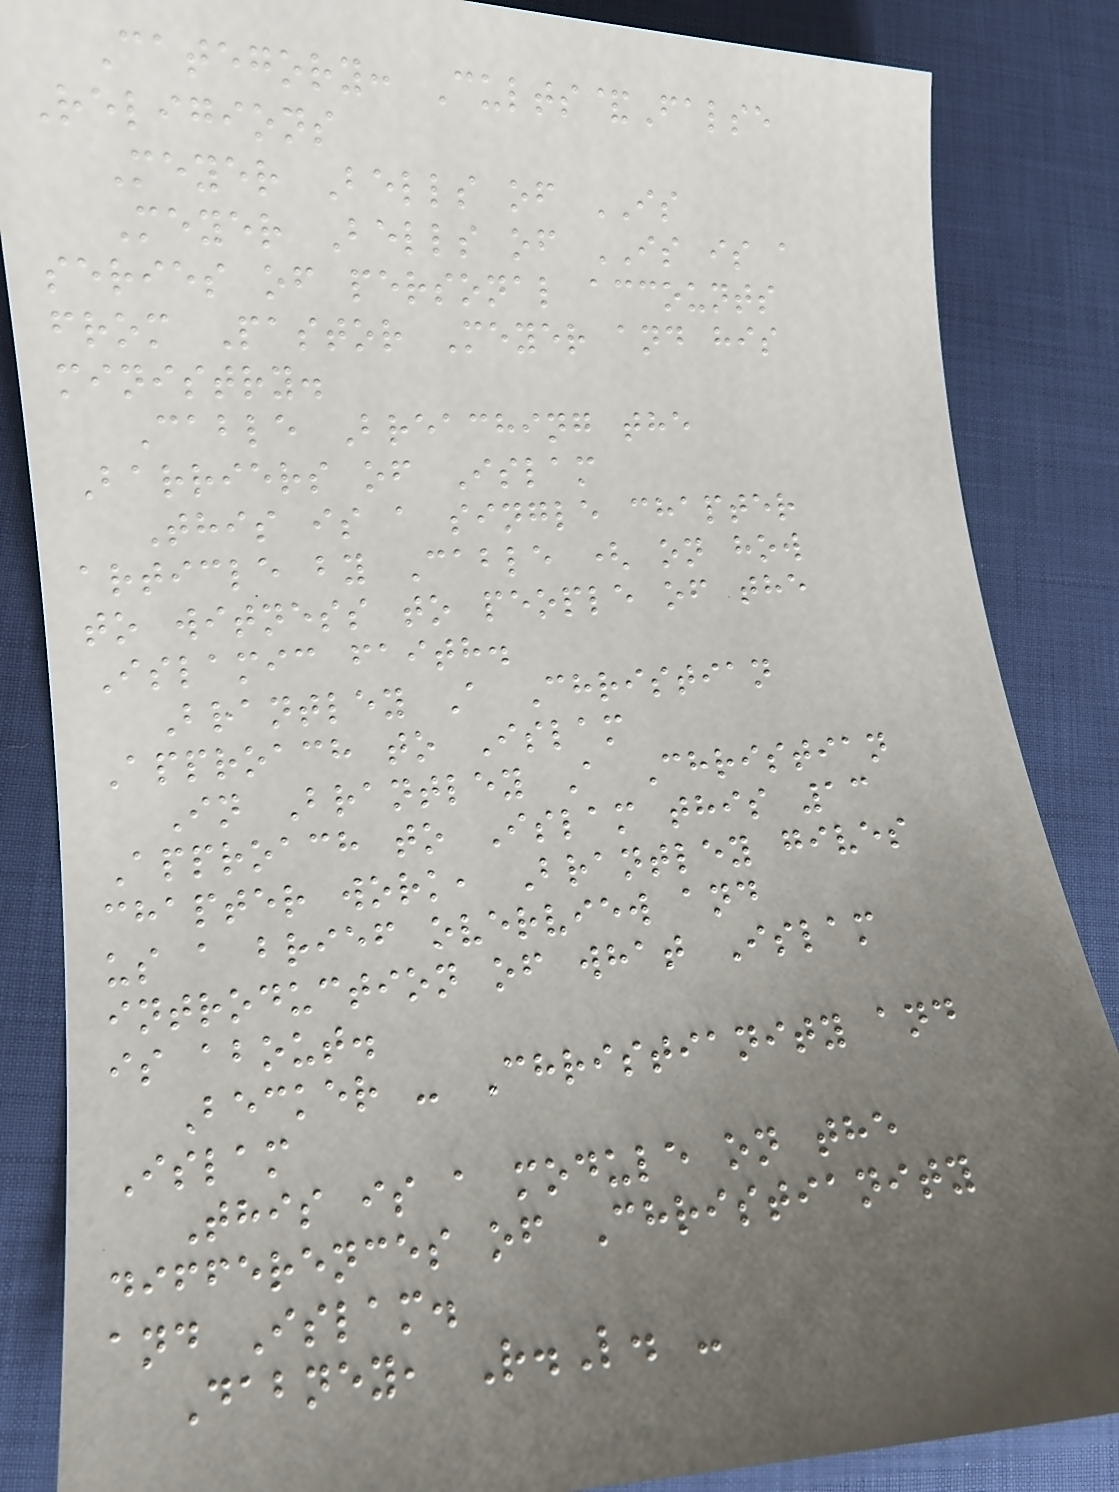Category: Cults&False
Religions
Meyer Bells of IS
Meyer Bells of IS is a
series of personal accounts
from Pastor Meyer and his
ministry.
Cable Breaching the
Barriers of Islam
This is a single chapter
article by Cable ( on how
to witness to people of the
Islamic faith.
Brantley A Christian
Approach to Islam
In Brantley A Christian
Approach to Islam this 13
chapter work, Brantley gives
us a brief overview and
introduction of what Islam
is about.
Becker - Christianity and
Islam
This is a module on the
differences of Christianity
and Islam.
Dabney, R.L. -
